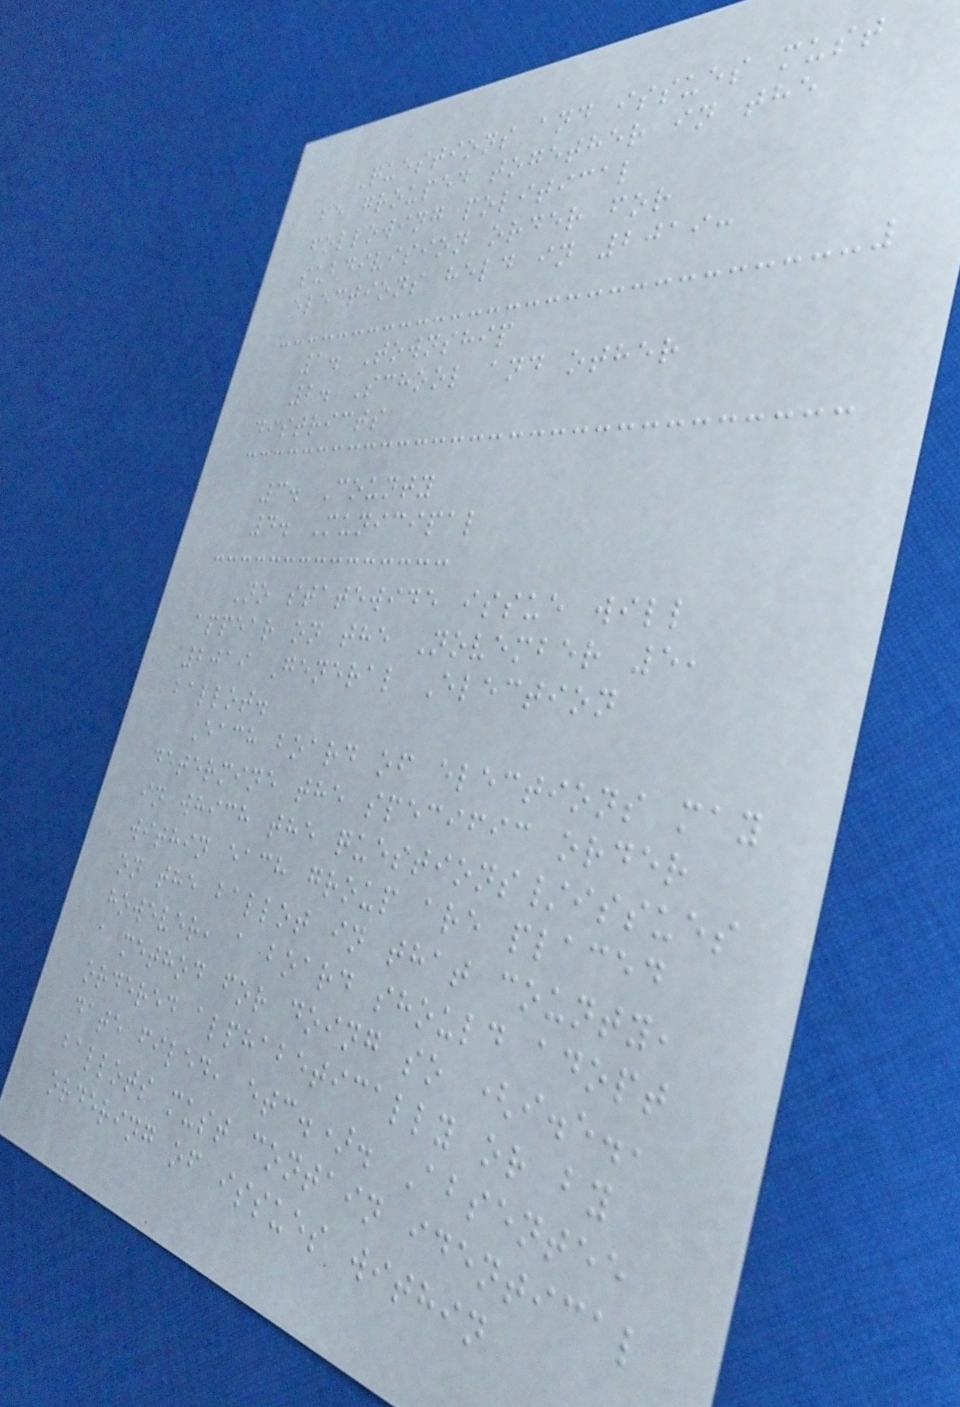Questions and issues must
be grouped together in the
following political
subdivision order for
elections held in 2019:
1. Township
2. School and other
districts
3. County
4. Municipal
No statewide issue will
appear on the November 5,
2019 General Election
ballot.
Each board of elections may
determine the specific order
in which the questions/issues
within each group are placed
on the ballot in that county,
however, a board should adopt
a method for doing so (i.e.,
ordered alphabetically or by
date filed, etc.). Absentee
ballots must contain identical
ordering of issues within
